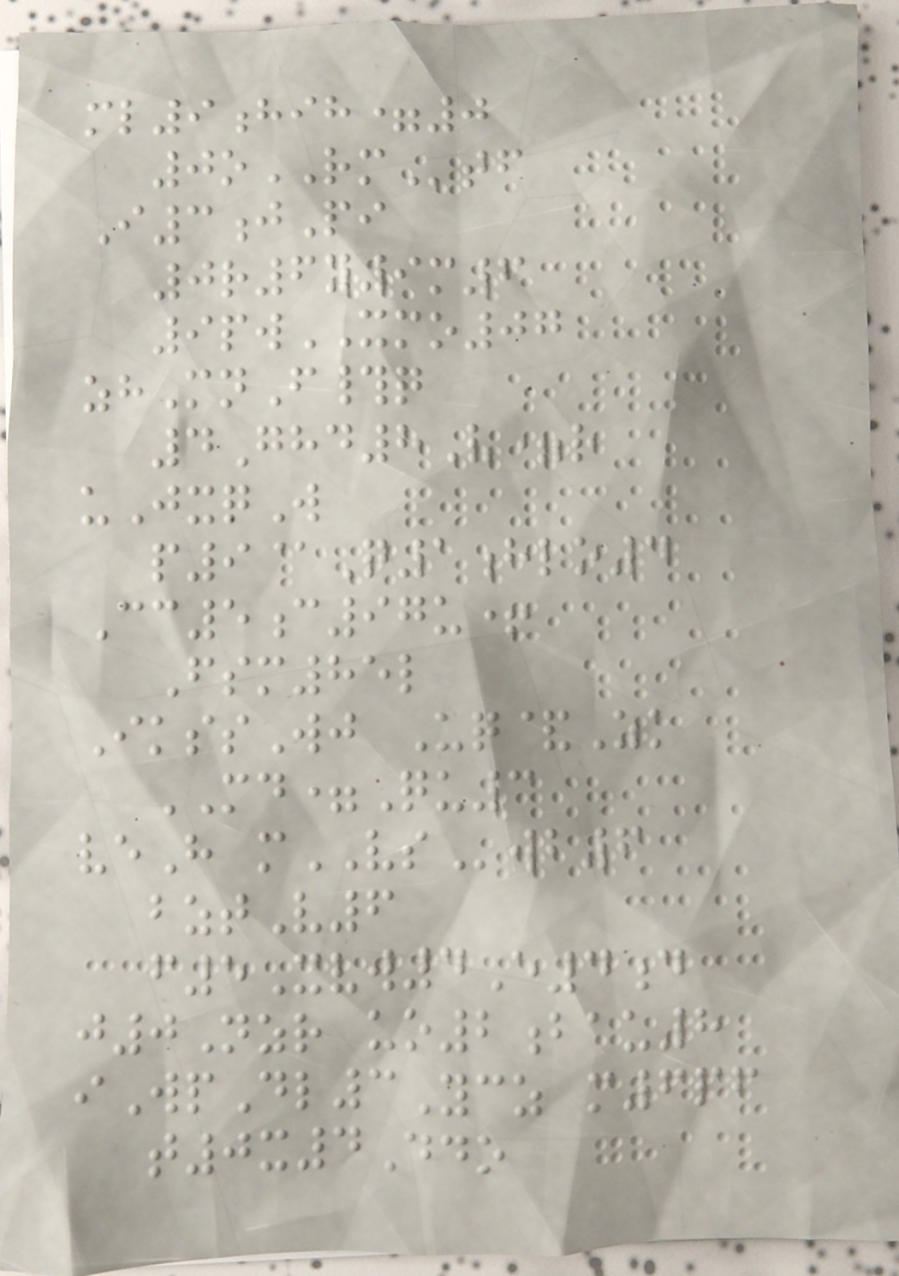ml9hih=0
0oRMtf
I3jPi
0r6y9m6
9pwXMO07
zhMnF#q
4Ghd8V=r
uJxqW
p9@Q1hlo4
Cc5c97u+
Fsm85l
IkssWj Uq&Zk
MD=Qu3
veH mVSwb6
bztV6
f5Xvw4E4d
j0Nzr uo2bau8
iWpDl3Ycz m6pf
t0x4Ddo
